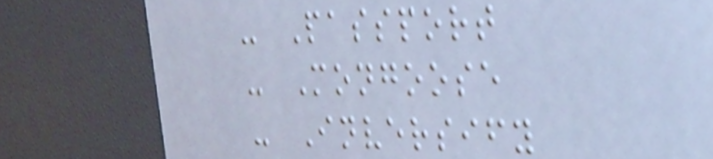- Passport
- Mongoose
- Inversify
